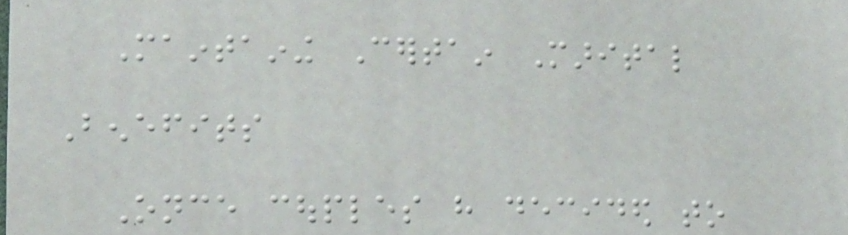Maintaining Certain Marital
Benefits
Once couples have decided to
